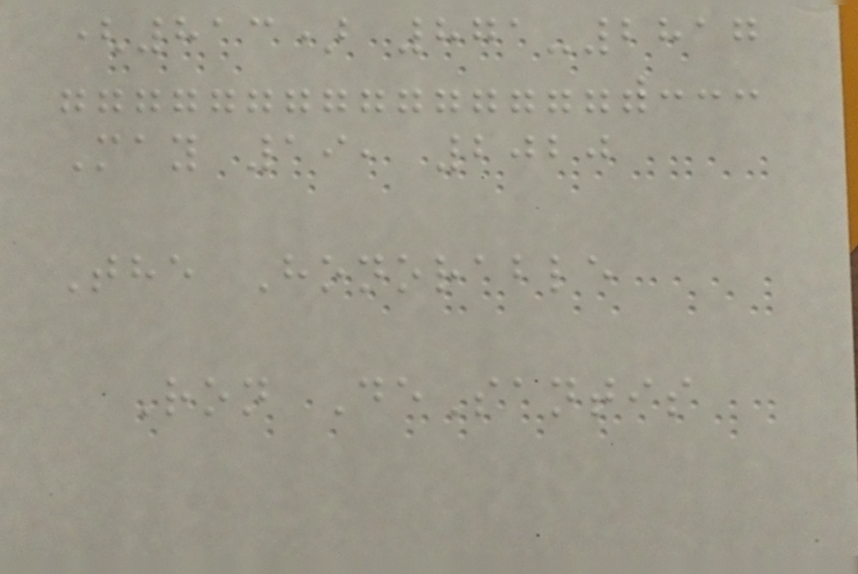(813) 871-2817
May 19, 2020
The Honorable
Ron DeSantis
